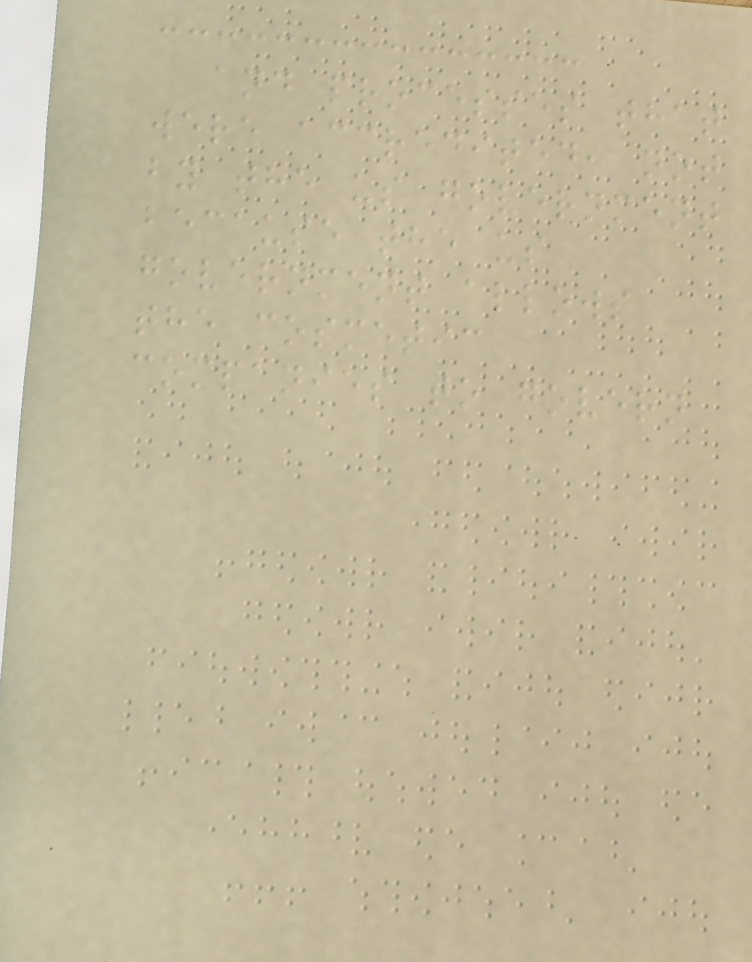and processes that
were accredited, not
by the us government
because the us
government allows
the cosmetic
companies to govern
